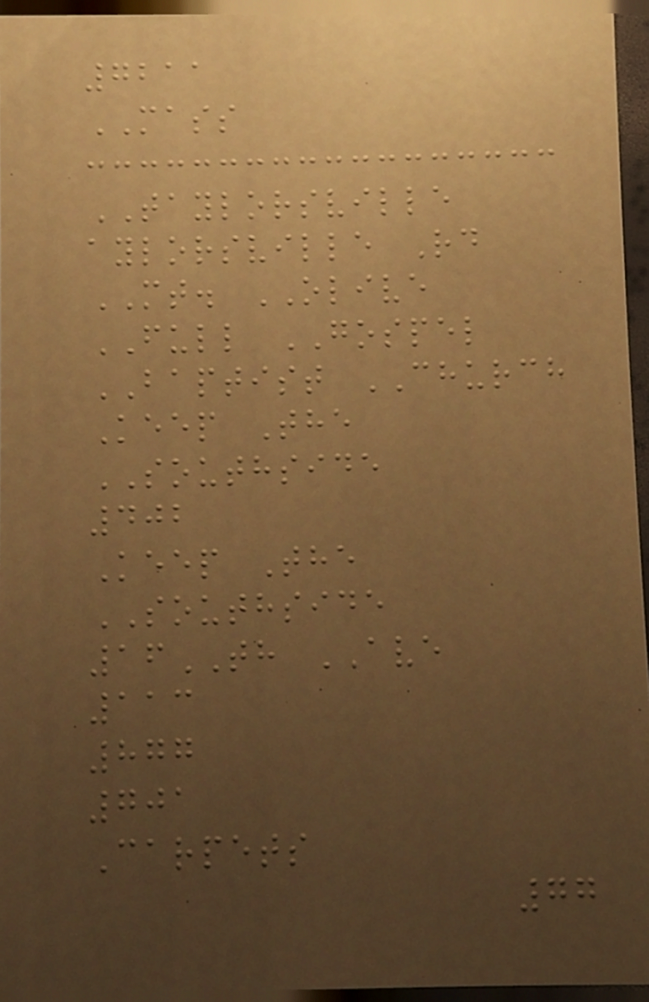7211
MASS
TAYLORSVILLE
aylorsville Rd
MT. OLIVE
FULL GOSPEL
BAPTIST CHURCH
Keep The
SOUTHSIDE
402
Keep The
SOUTHSIDE
16TH AVE
113
877
701
Carpets
77
